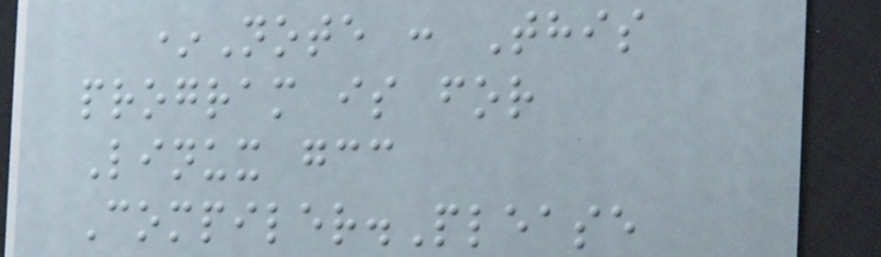*Note : This
program is for
Linux gcc
Compiler.Please
